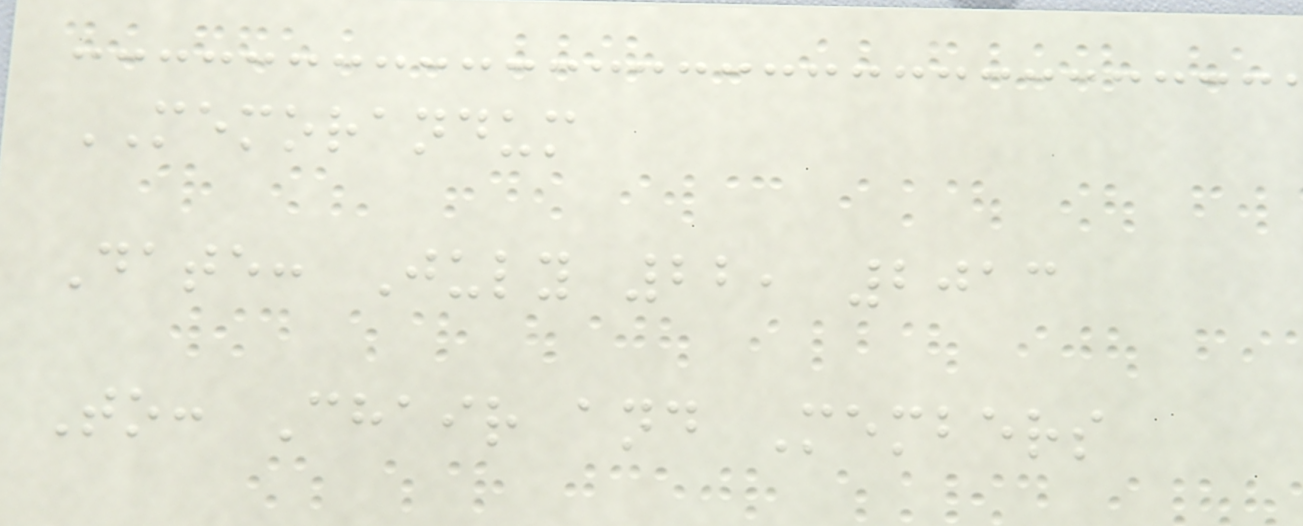MEMORANDUM
Date: July 22, 2013
To: Chair and Members
